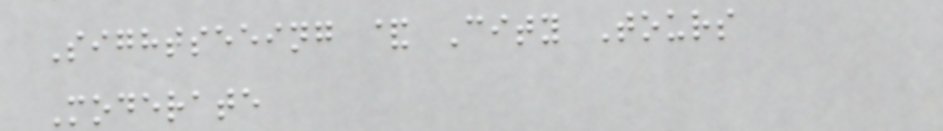Sightseeing & City Tours
Moderate
